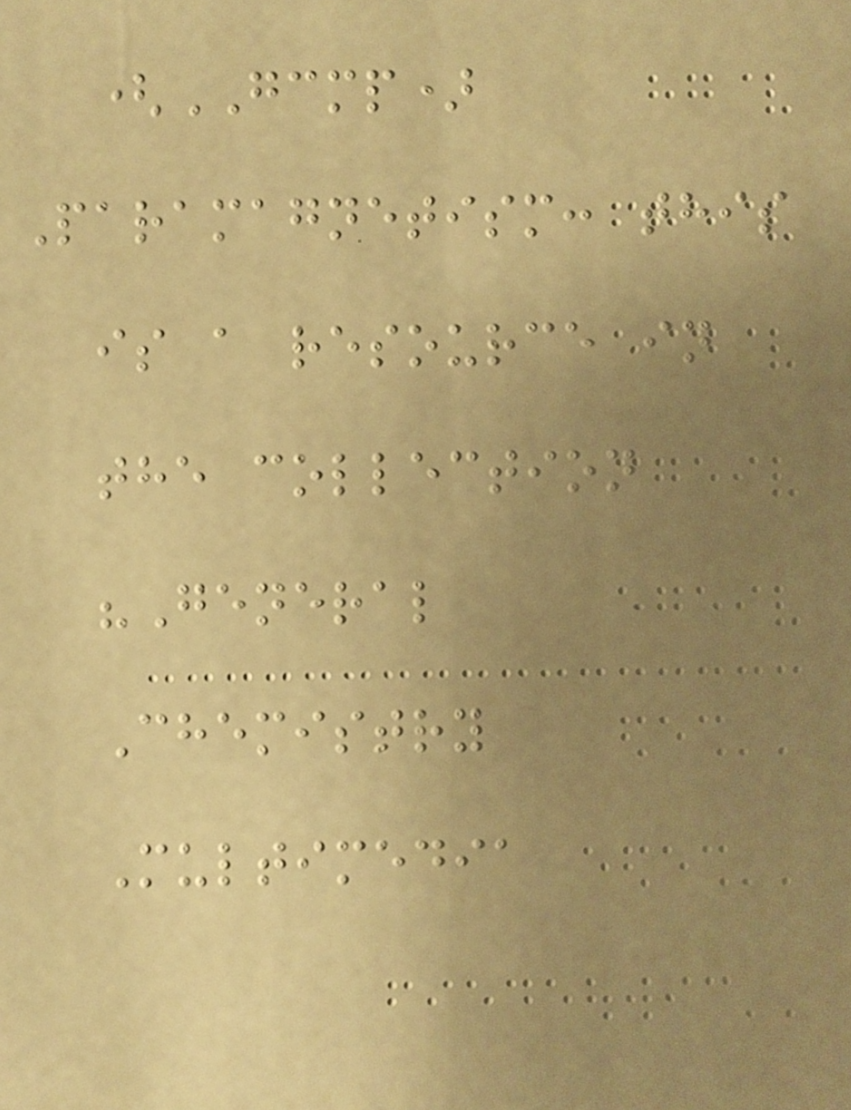(GCMP)
Paramagnetism: this
is a resource in
the collection
"General
Chemistry
Multimedia
